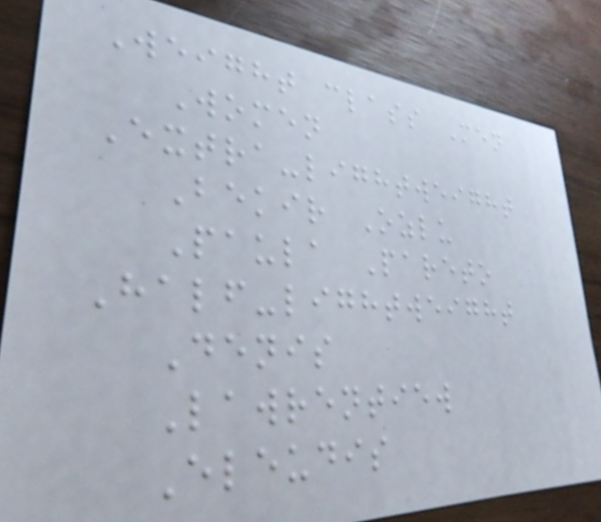Weight class Men
Women
Extra-lightweight
Bekir Ozlu
Paula Pareto
Half-lightweight
Denis
Lawrentiew
Eleudis
